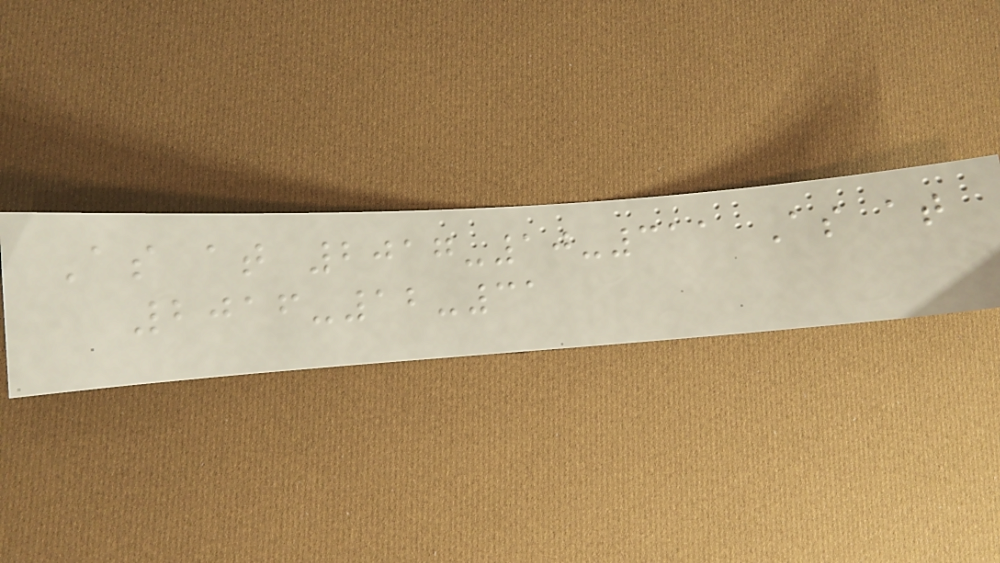As at 2017-10-311 As at
2016-12-31
